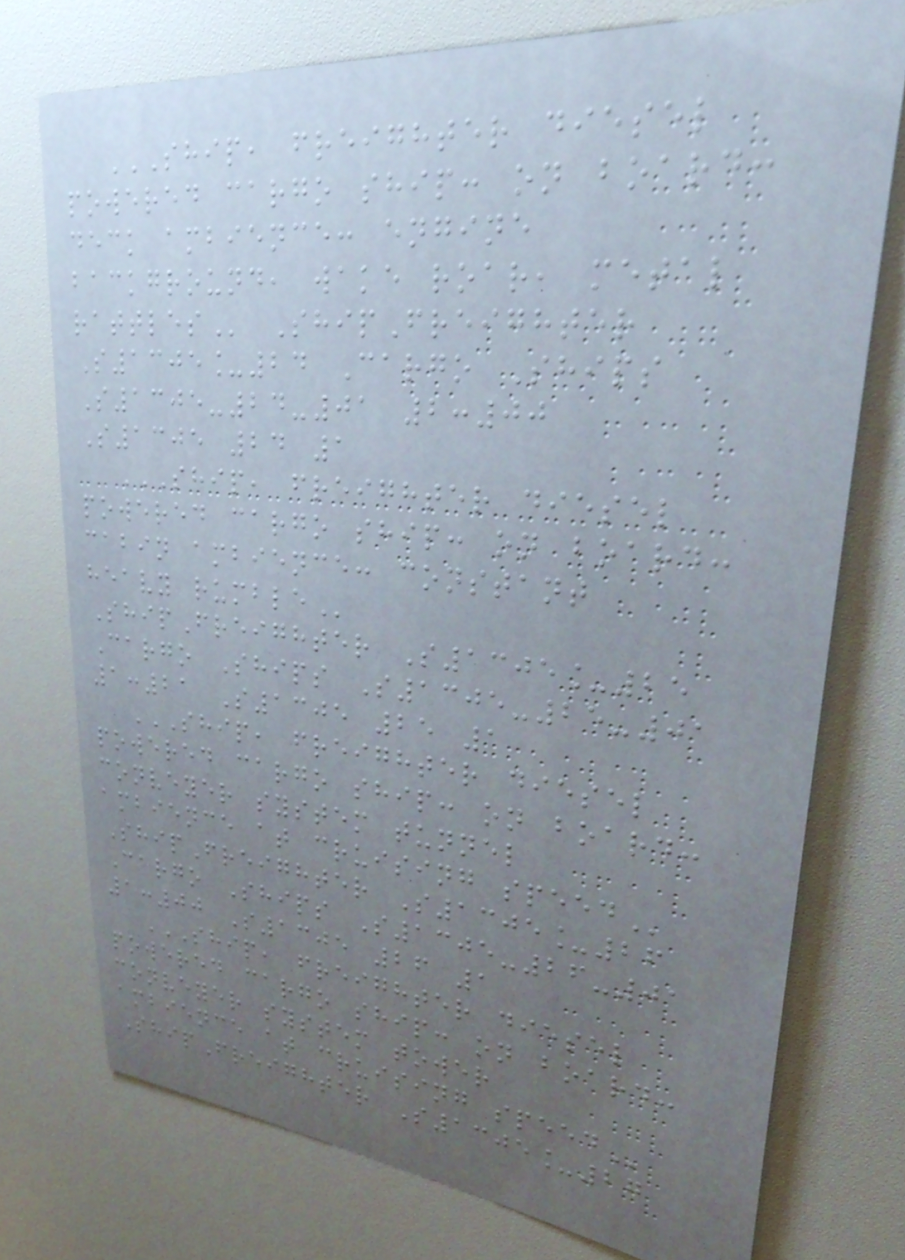SHIP, FREIGHTER DIESEL
POWERED CARGO SHIP: ON BOARD:
DECK AMBIENCE: ENGINE
BACKGROUND, WAKE ROAR, METAL
RATTLES ShipFreighter
S1305_24 Cargo Ships
S1305-24-01 2:00
S1305 24 1
SHIP, FREIGHTER DIESEL
POWERED CARGO SHIP: ON BOARD:
CABIN AMBIENCE: CONSTANT
HEAVY RUMBLE
ShipFreighter S1305_25
Cargo Ships S1305-25-01
1:21 S1305 25 1
SHIP, FREIGHTER DIESEL
POWERED CARGO SHIP: ON BOARD:
CONVEYER SYSTEM TUNNEL
AMBIENCE AT CRUISING SPEED
ShipFreighter S1305_26
Cargo Ships S1305-26-01
1:00 S1305 26 1
SHIP, FREIGHTER DIESEL
POWERED CARGO SHIP: ON BOARD:
CONVEYER SYSTEM TOWER
AMBIENCE AT CRUISING SPEED
ShipFreighter S1305_27
